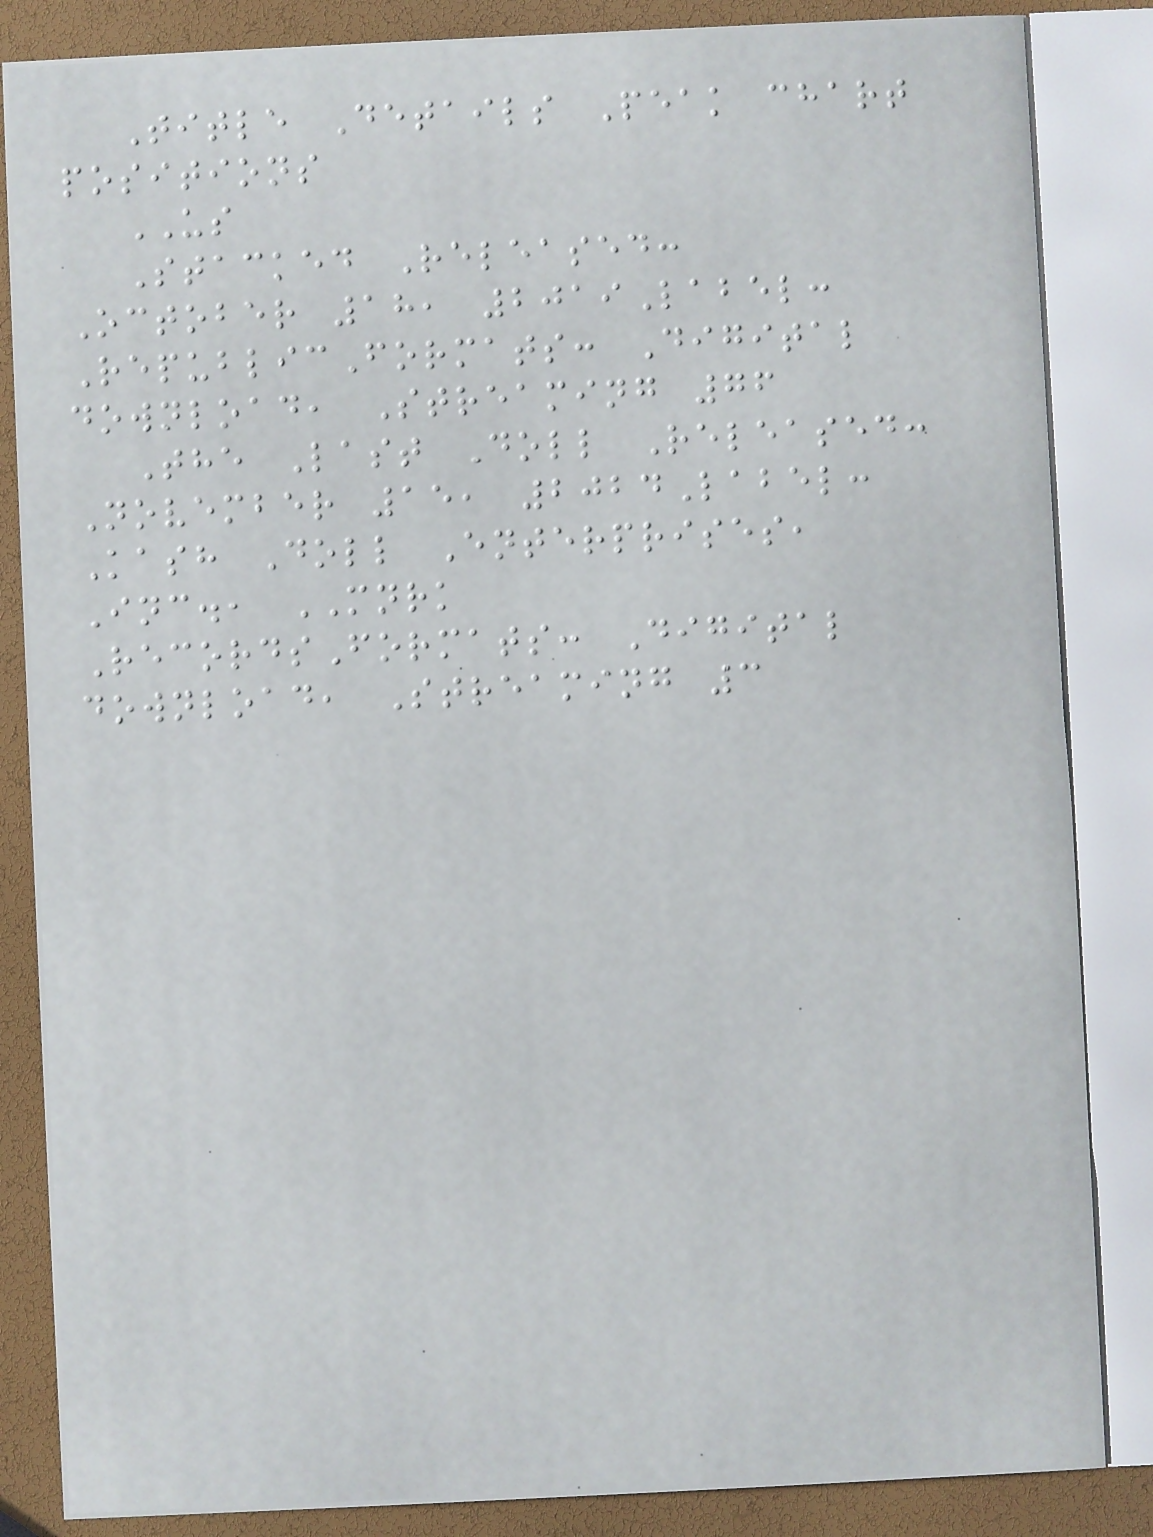Title Details Peak chart
positions
US
Stacked Released:
October 18, 2019Label:
RepublicFormats: Digital
download, Streaming 76
The Last Doll Released:
November 15, 2024Label:
Kash Doll Enterprises,
Inc., MNRK
RecordsFormats: Digital
download, Streaming 3
